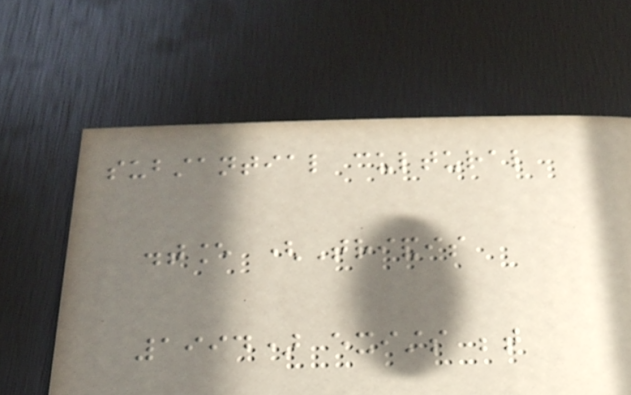substantial cultural
distance (Triandis
1994) exists between
